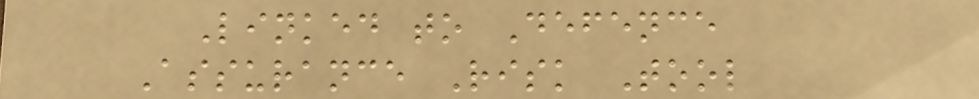Linked to Defence
Assurance Risk Tool
